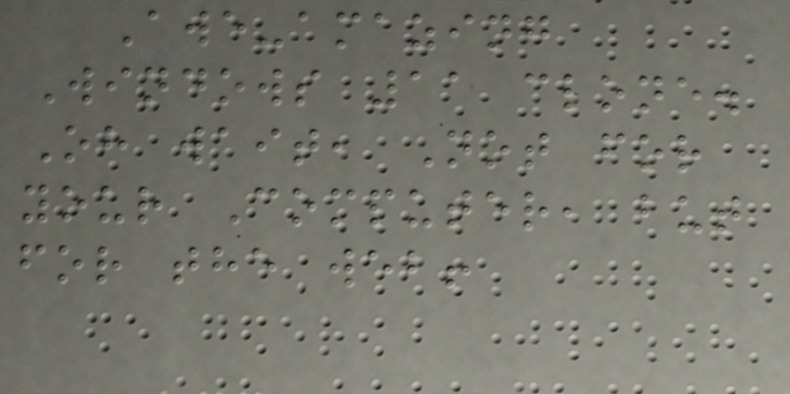Awe-amazing
Windows 11 clone.
Oh wait, Not for
your Computer, but
for the web!
